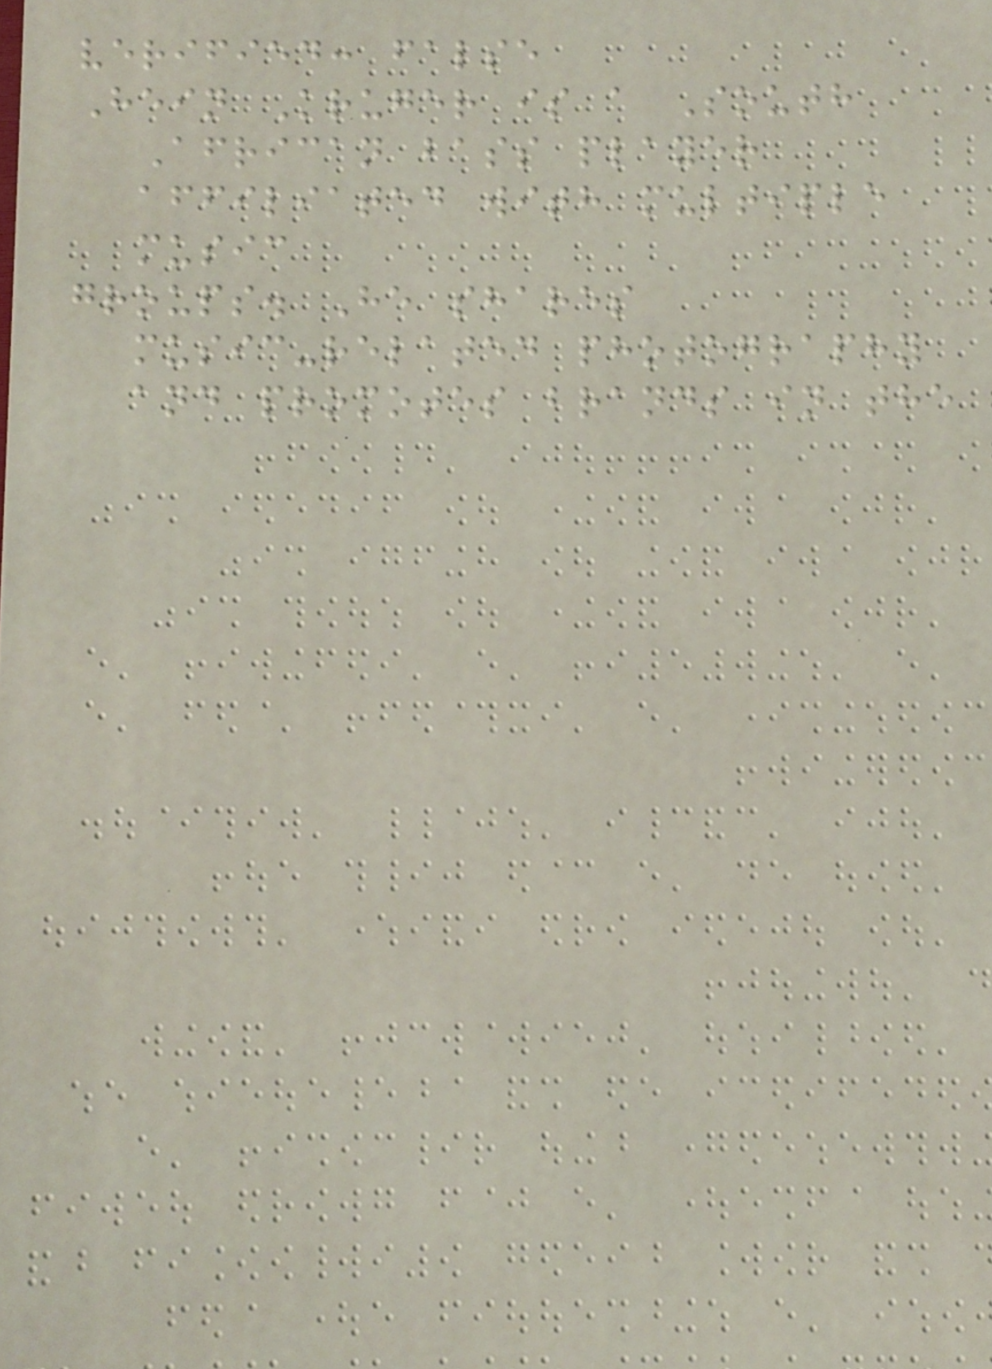verified: false
Hein Kruger is a South
African bass player
affiliated with multiple
music
groups. He shares
music-related photography
and promotes brands in the
